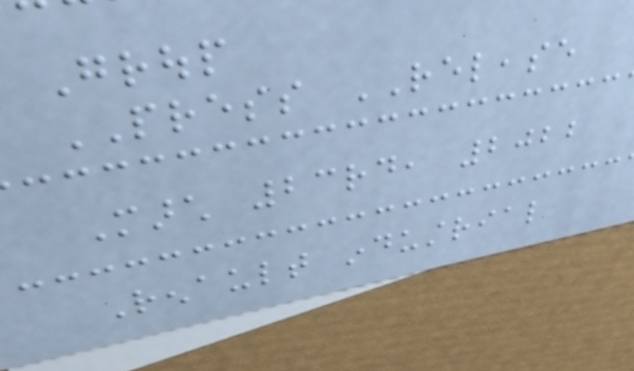Group
PRESS RELEASE
March 23rd, 2022
Renault industrial
